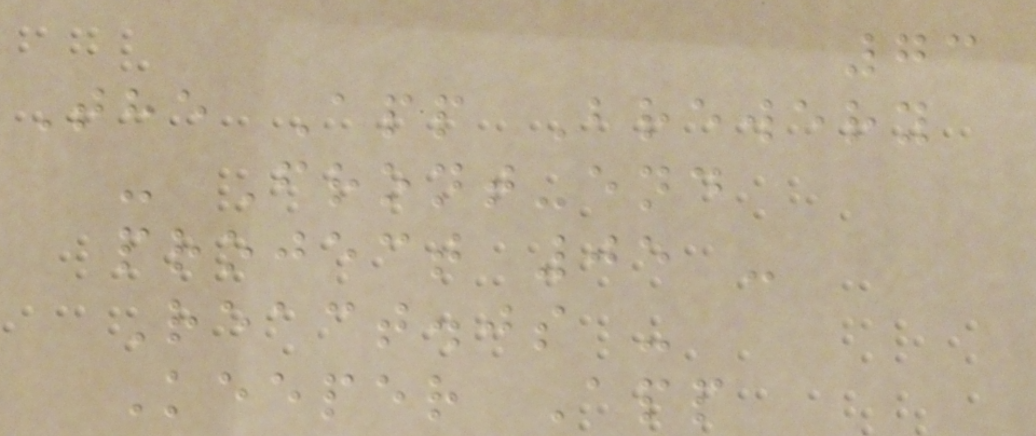73
The App Brewery
- Front-end
project 05 -
React.js -
Keeper App
